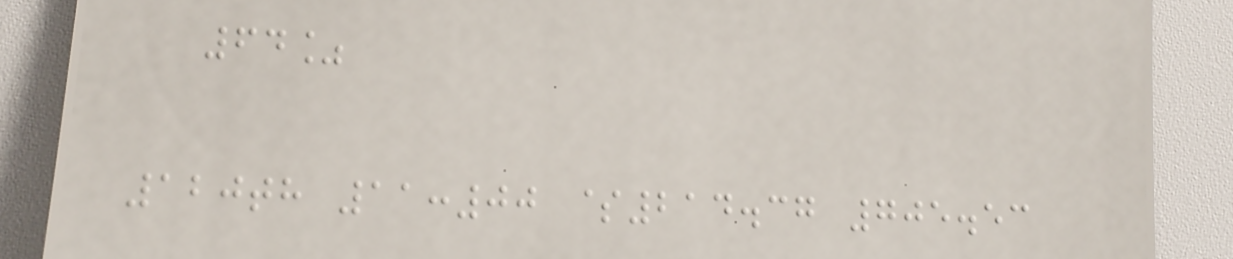64%
120th 11:00 $214.37 705.53
